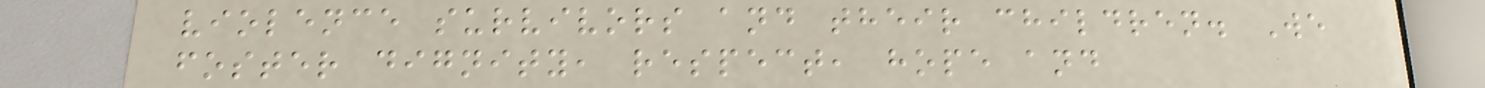violence survivors and their children. We
foster dignity, respect, hope and
